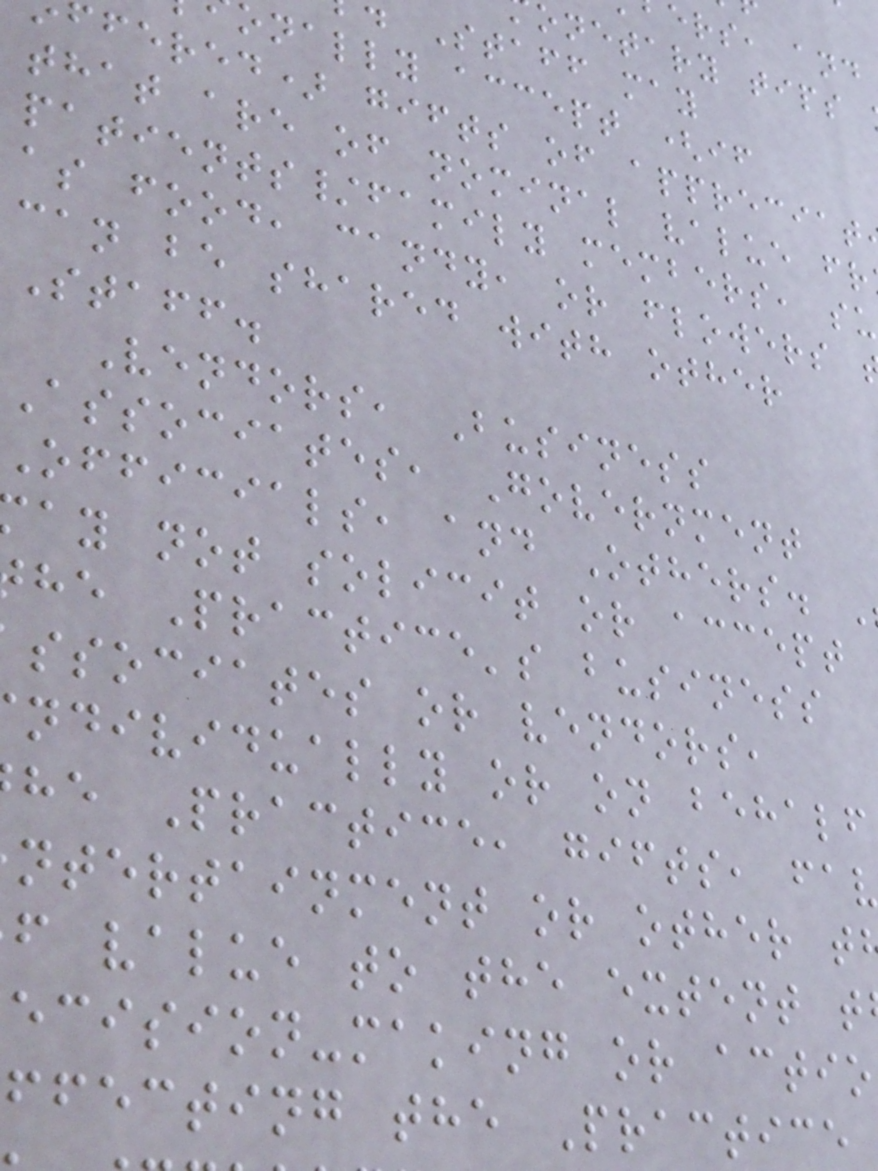ers, and
onetary tips
Staff may
onally accept (if
fered) gifts of appreciat
that are of nominal value fr
patients/family members, su
as food, candy, or flowers
can be shared with other
Staff.
Vendors, Business
Associates, Government
Officials, and Others.
ay not solicit or accept
he Practice's business
ssociates or vendors,
ndividually or on behalf
he Practice, gifts, fav
ntertainment or other t
f value to the extent t
ecision-making or actio
ffecting the Practice
